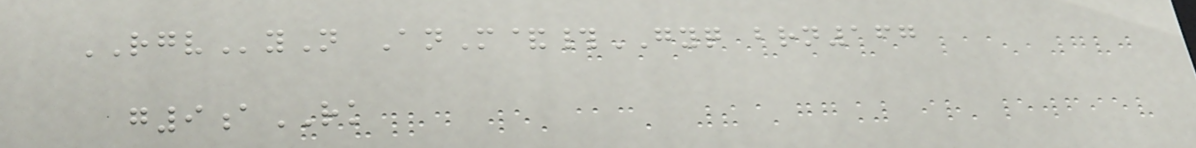RGVyN AnM&#GYQ brn167
g9aRK
